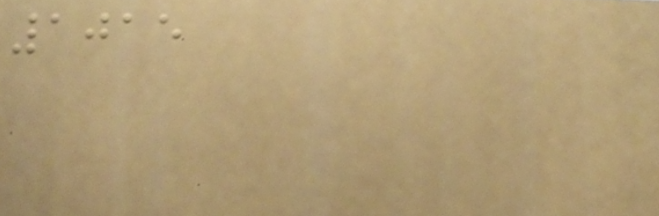1015
